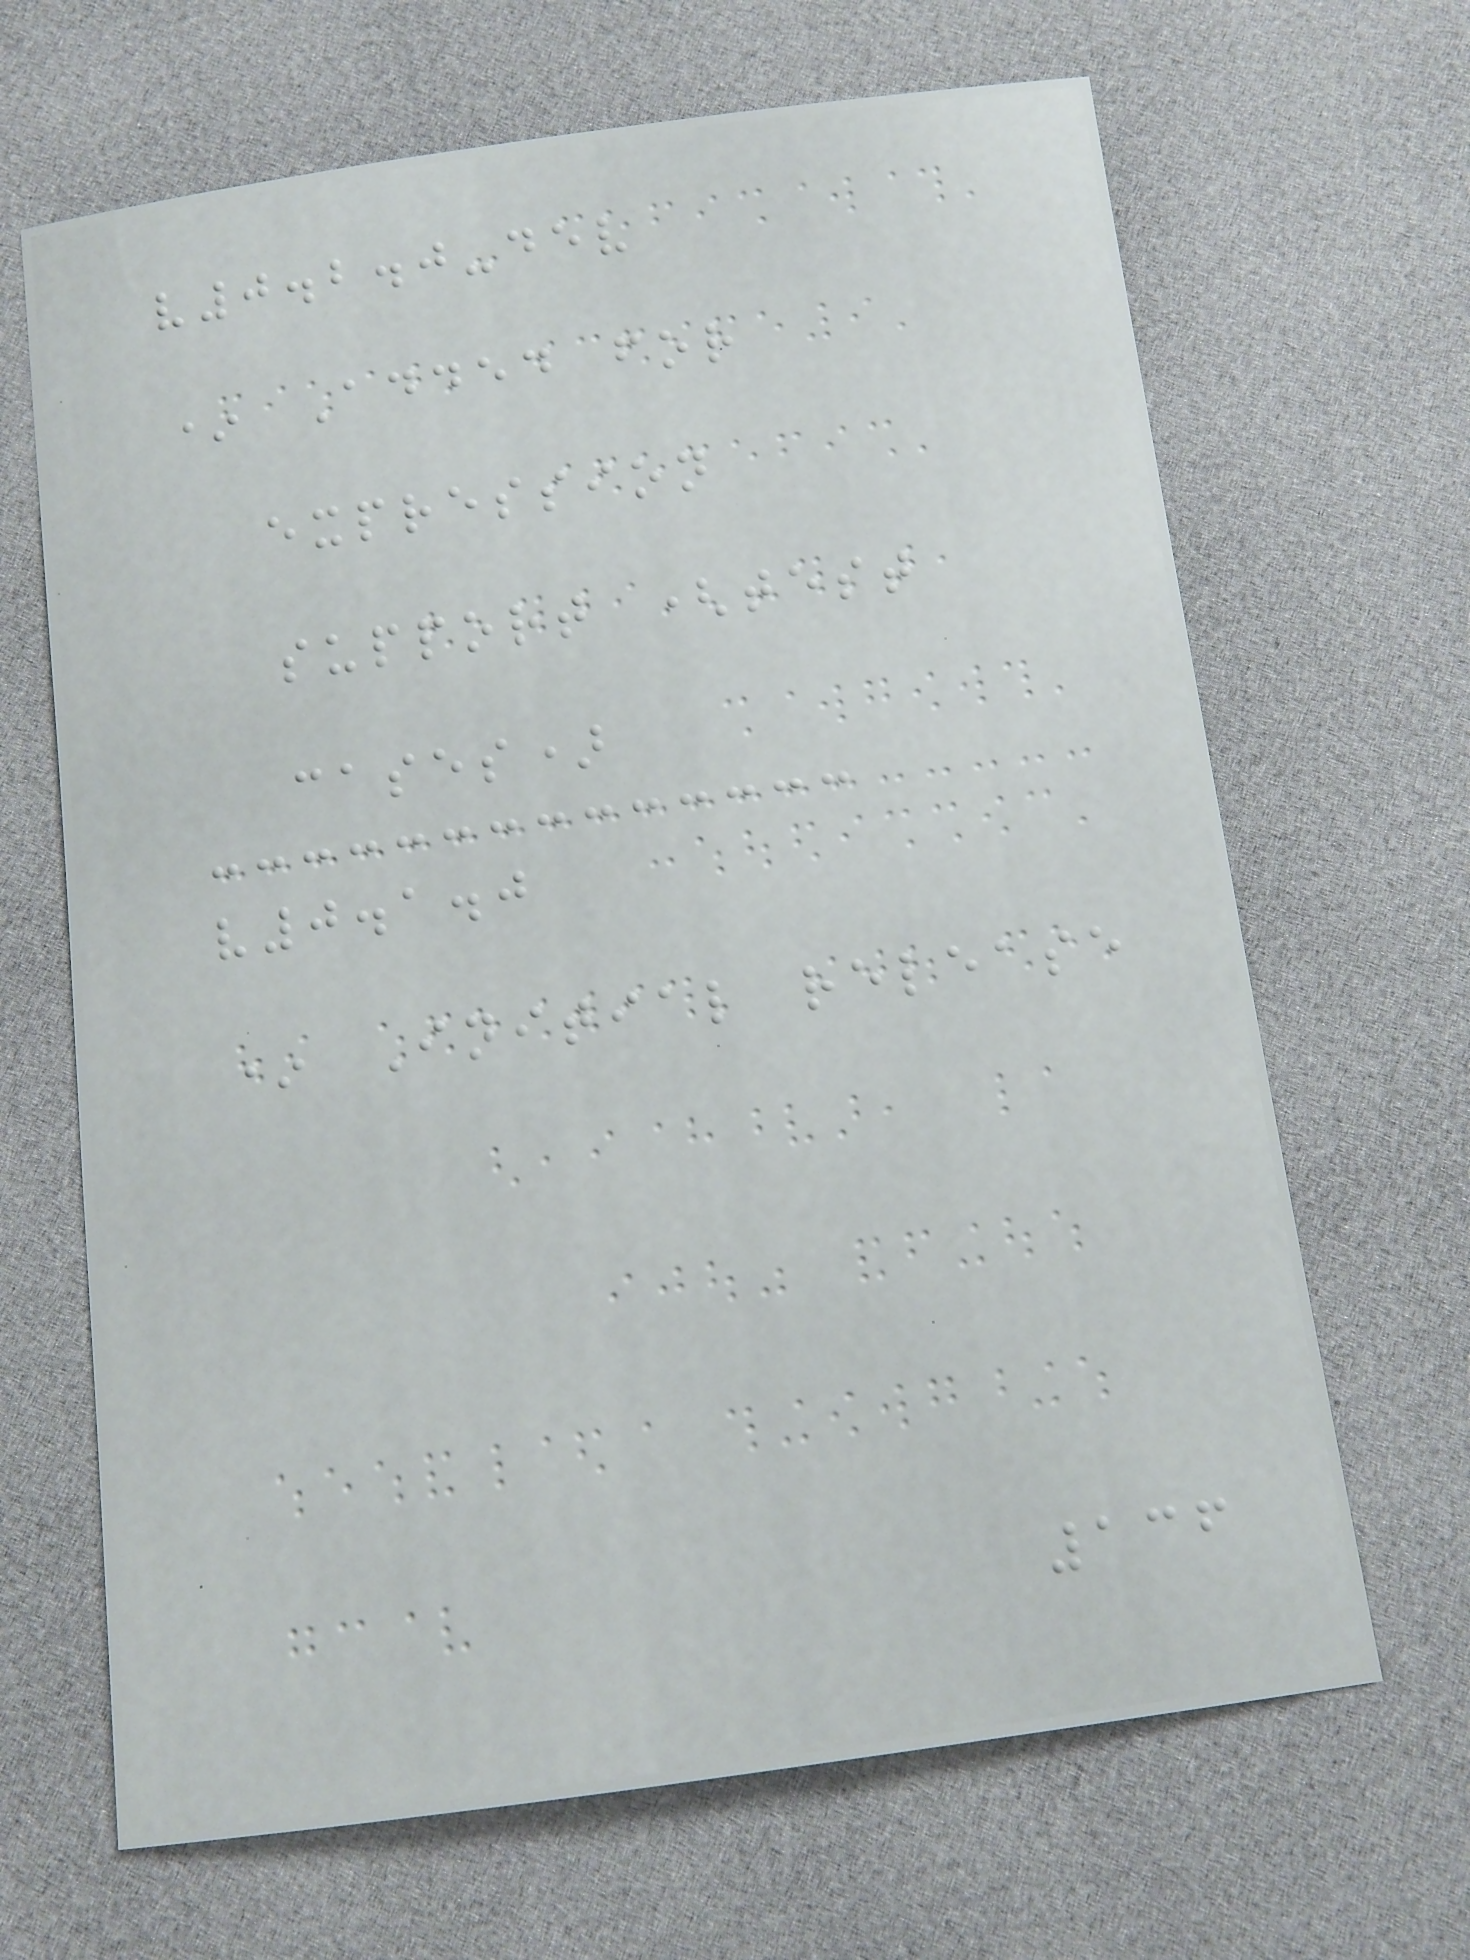v0.2.0-dev
* Added for
expression
support (test
cases)
v0.1.0
* Initial release
136
